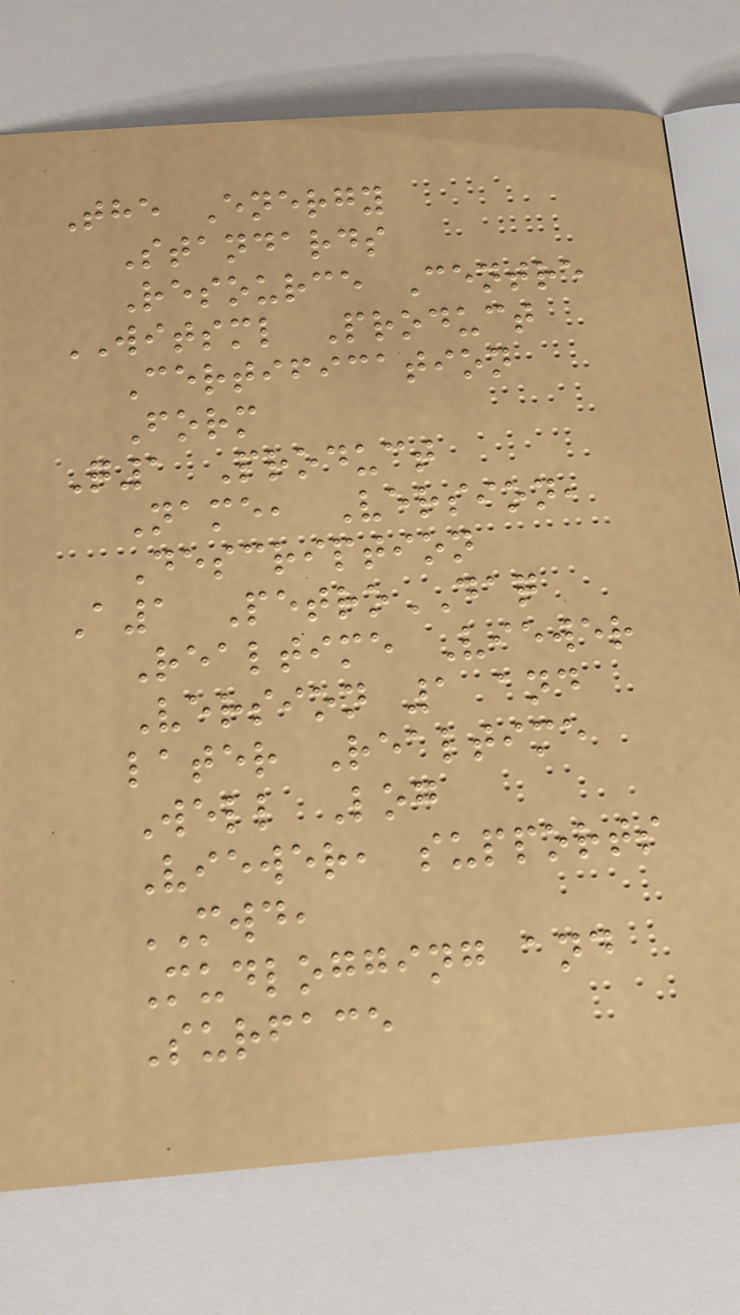The Energy
Standards
Resource Centre
WITSML Product
Certification
Form
Q1 Product
Name, Version,
Description
A1 PetroDAQ
Realtime Viewer
Version 1 and
later Realtime
Well Log
Viewer, supports
MWD,
Mudlogging and
Surface
